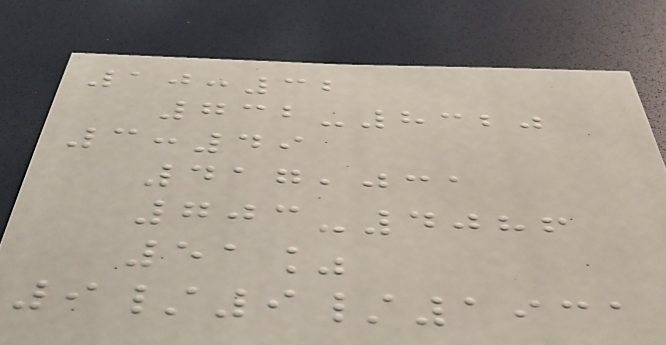10:32
732-8320
3:49
417,031
703-4086
51%
9/9/1931
